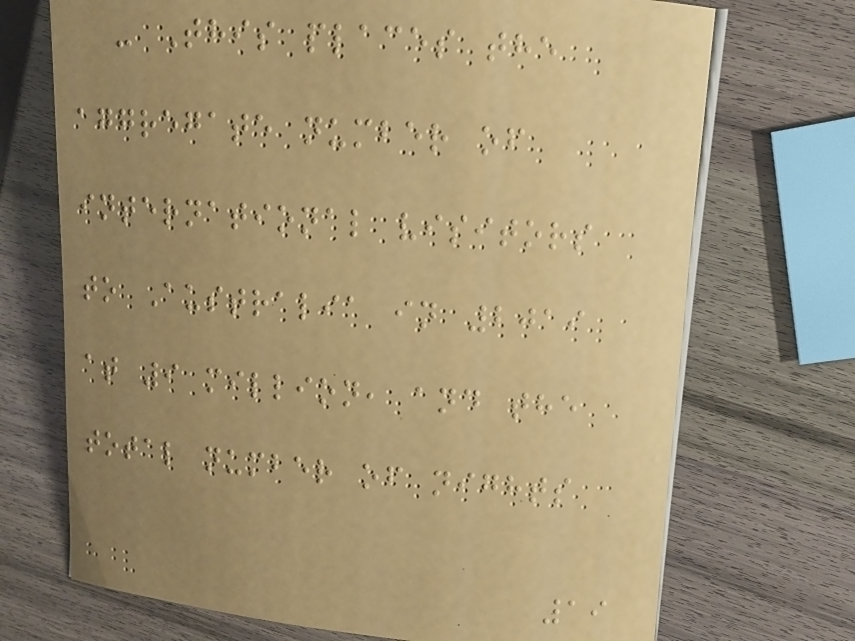- This places the
aggregate number of
international visitors
to Australia in 2019
at 9 million, and the
total number of nights
19
